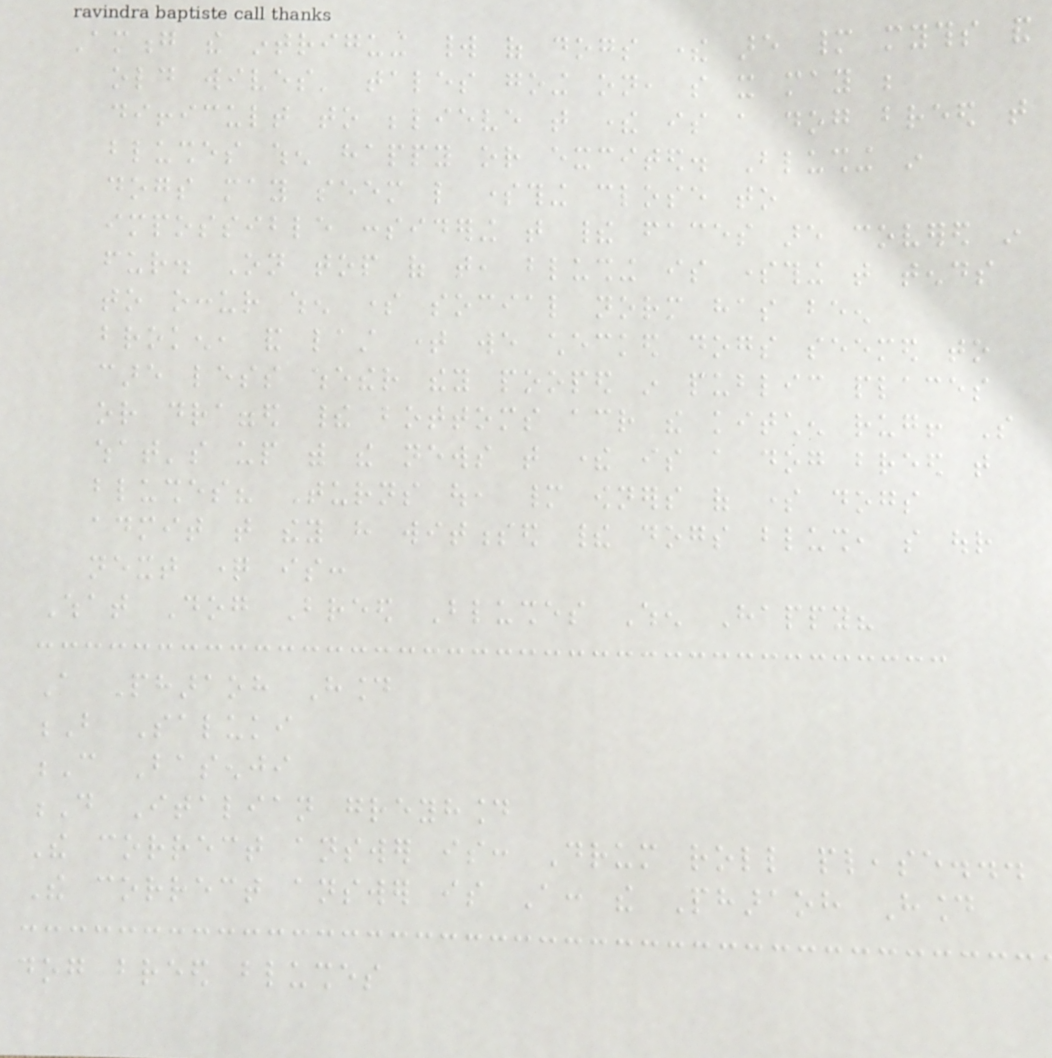Among the intriguing world of dogs there are many myths and
old wives' tales going on, so it may be
difficult to believe that there is a dog breed that
blushes when happy or excited. Blushing in
dogs may seem like something close to
impossible considering that their faces are covered in
fur. On top of that, blushing is something that tends
to occur when some social norm has been
broken, and last time we checked dogs seemed to
care less whether they pooped in public places
or dragged their bottoms across the kitchen rug! So
what's up with the news that there is a dog breed that
blushes? Turns out, many owners of some dogs
admit that they have witnessed their dogs blush, so our
next question is:
What Dog Breed Blushes When Happy?
A Pharaoh Hound
B Saluki
C Basenji
D Italian greyhound
The correct answer is: Drum roll please...
The correct answer is A: the Pharaoh Hound
dog breed blushes
